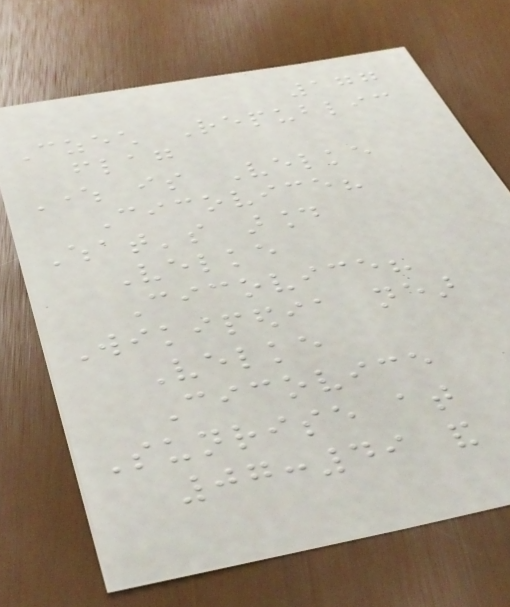177
Czech Republic
flag
Where is Velke
Cicovice?
What's around
Velke
Cicovice?
Wikipedia near
Velke
Cicovice
Sunrise at
07:49 and
